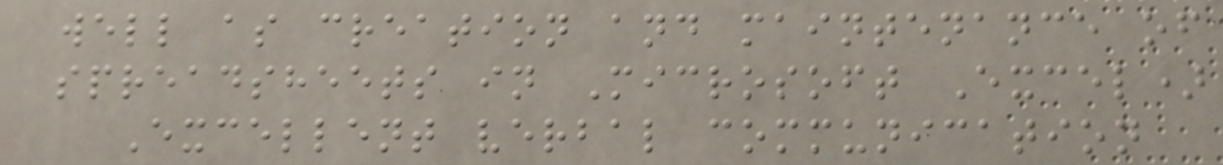well as creation and maintenance of
spreadsheets in Microsoft Excel)
Excellent verbal communication
